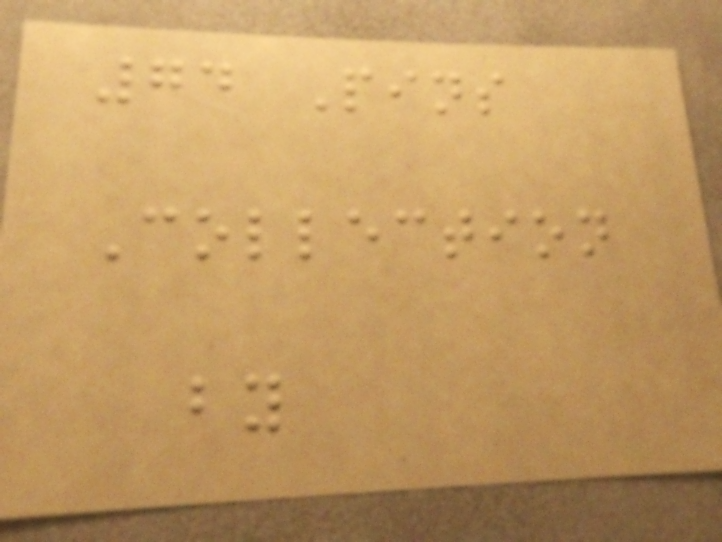74 Pins
Collection
by
